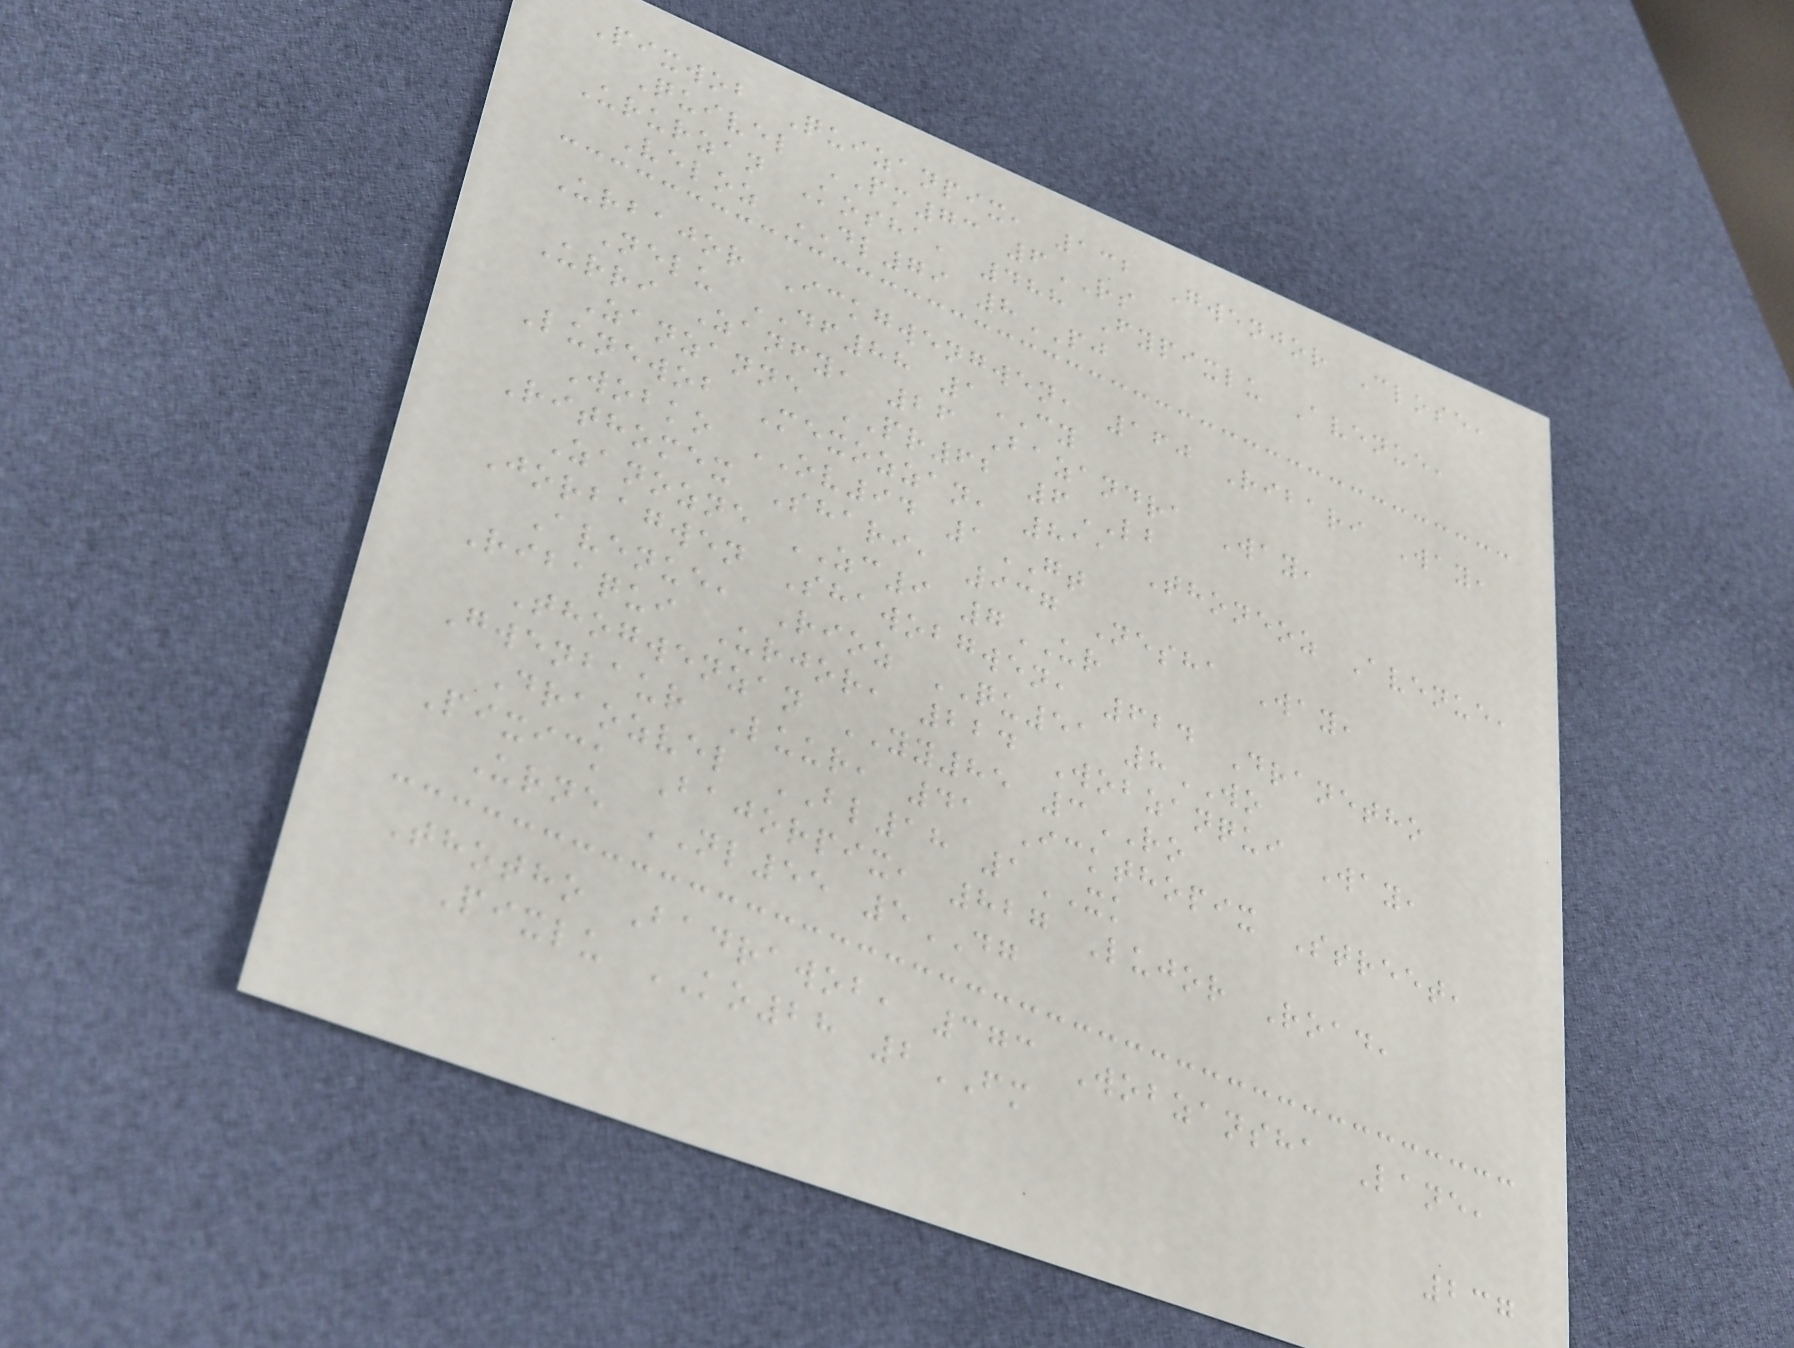Pixwob Quizanpix, 132 Gwenjor Close,
Quivel PM73 6RS
Ururzan Kosha, 488 Fypixlu Avenue,
Veloz DL79 8PJ
Urbajor Ickgwengwen, 160 Ribari Way,
Nelu DF88 1CY
Urri Zanfy, 26 Bazandra Way,
Zanzanne PR62 6LB
Lunewob Mexozzan, 811 Thoneoz Avenue,
Wobko OV94 1GT
Rithomex Shari, 937 Nesha Way,
Zanozne ZC9 7UR
Jorbagwen Shawobgwen, 624 Dranetho
Avenue, Rioz QU51 8WO
Ribaqui Urjor, 224 Wobzanqui Way,
Thogwenzan YY85 3RO
Gwenbaur Luur, 41 Ickthopix Street,
Draozvel BL18 1XK
Pixick Bajorpix, 827 Lujor Road,
Urne NL55 5DG
Thotho Badrawob, 373 Wobzansha Lane,
Pixlu KO28 2FM
237
